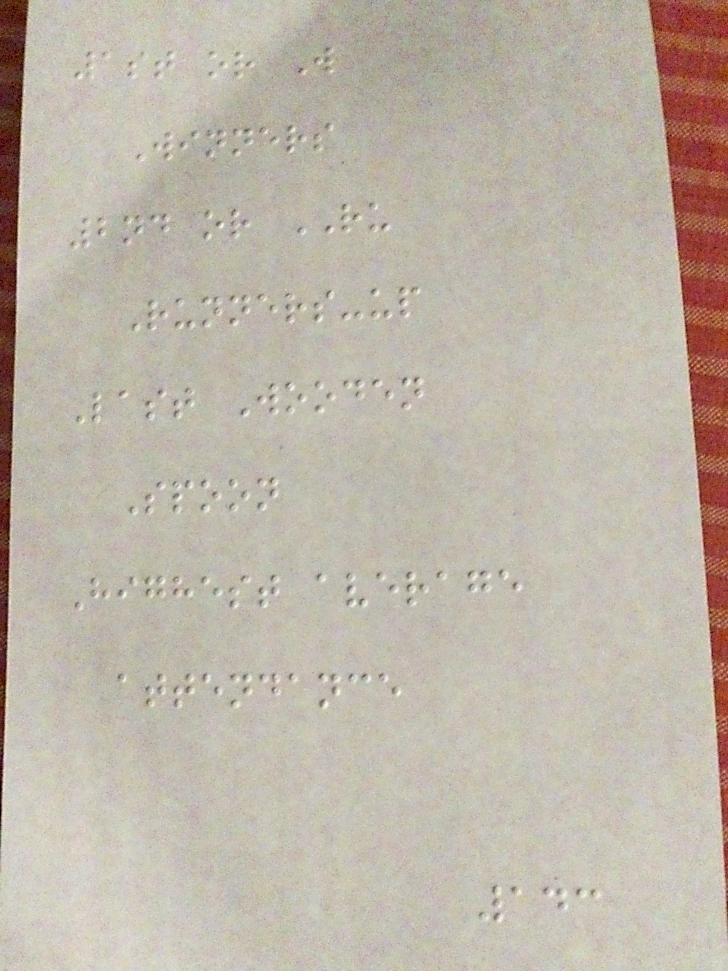1st or W
Winners
2nd or RU
Runners-up
Last Wooden
Spoon
Highest average
attendance
143
